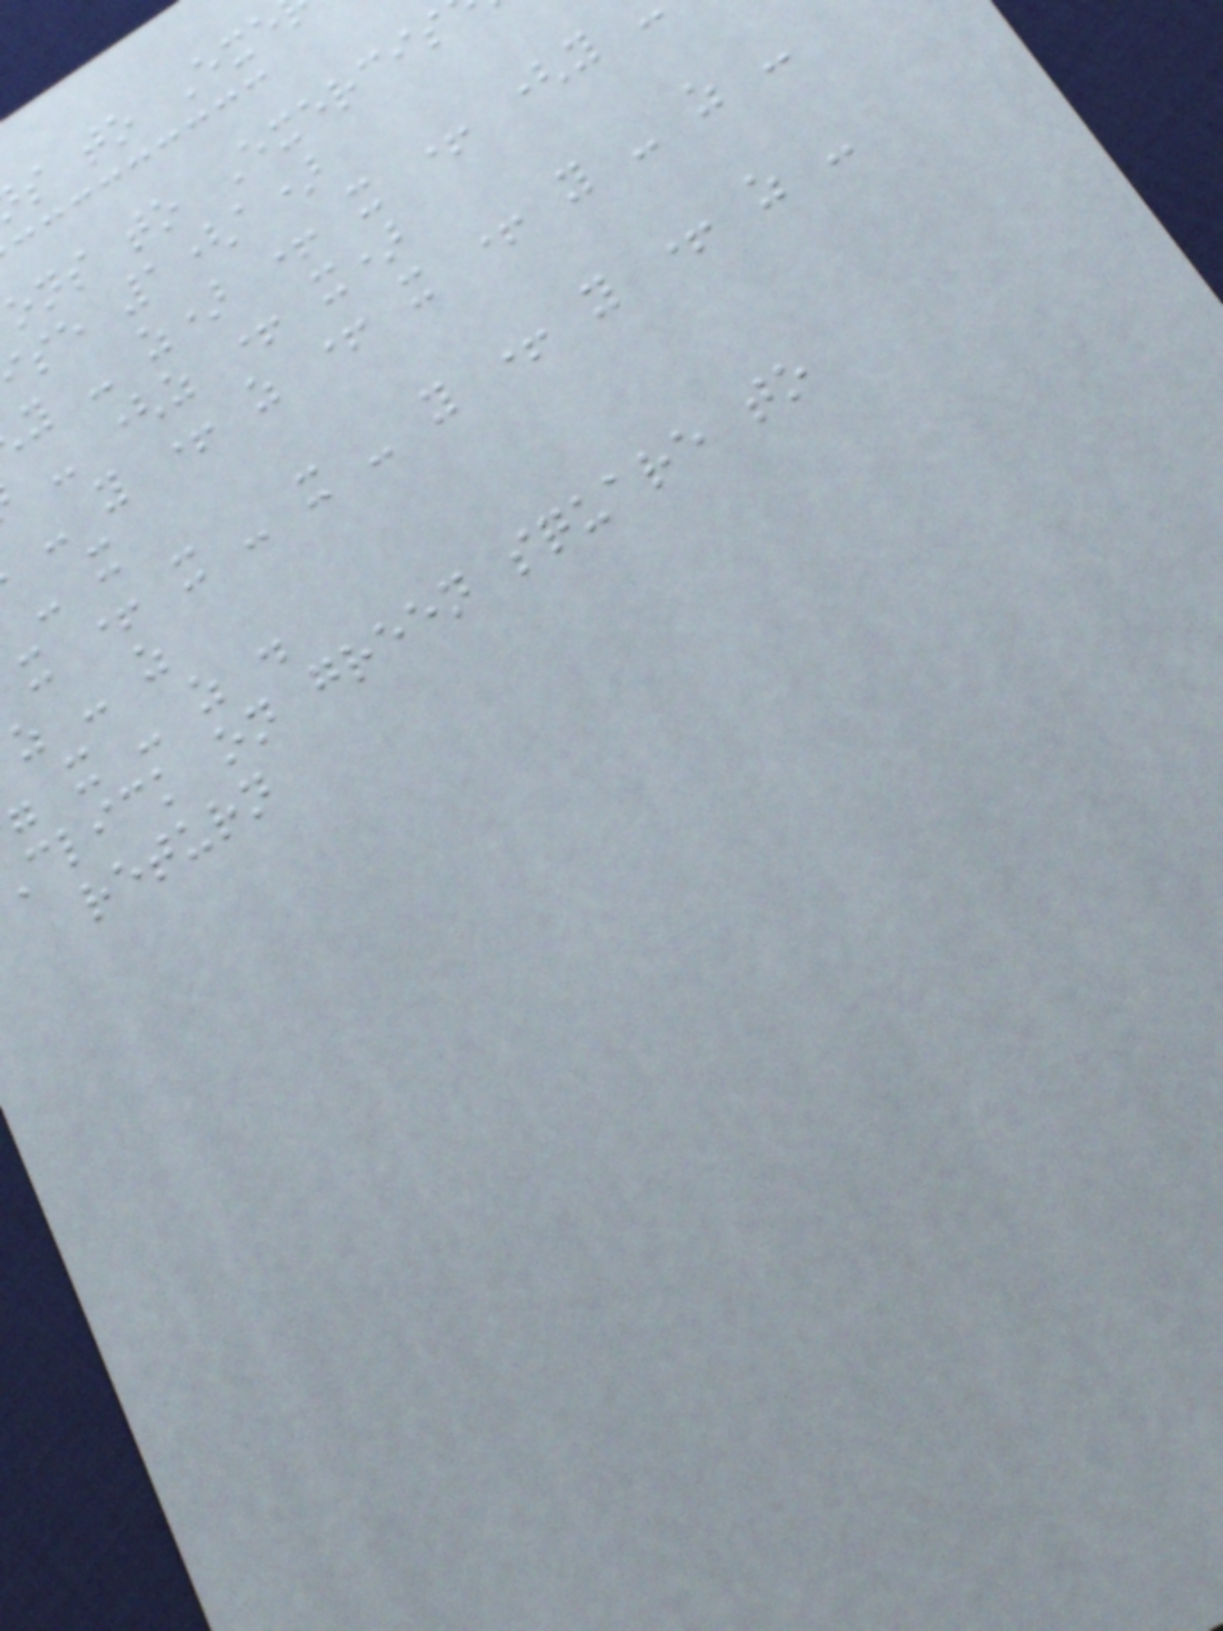s to Exe
ons to Exercis
se 1(a)
y - z) + x + (y
- (z + x)
- y + z + x + y - z -
x + x - x - y + y + z -
z - z
x - z .
click on green square to
return
